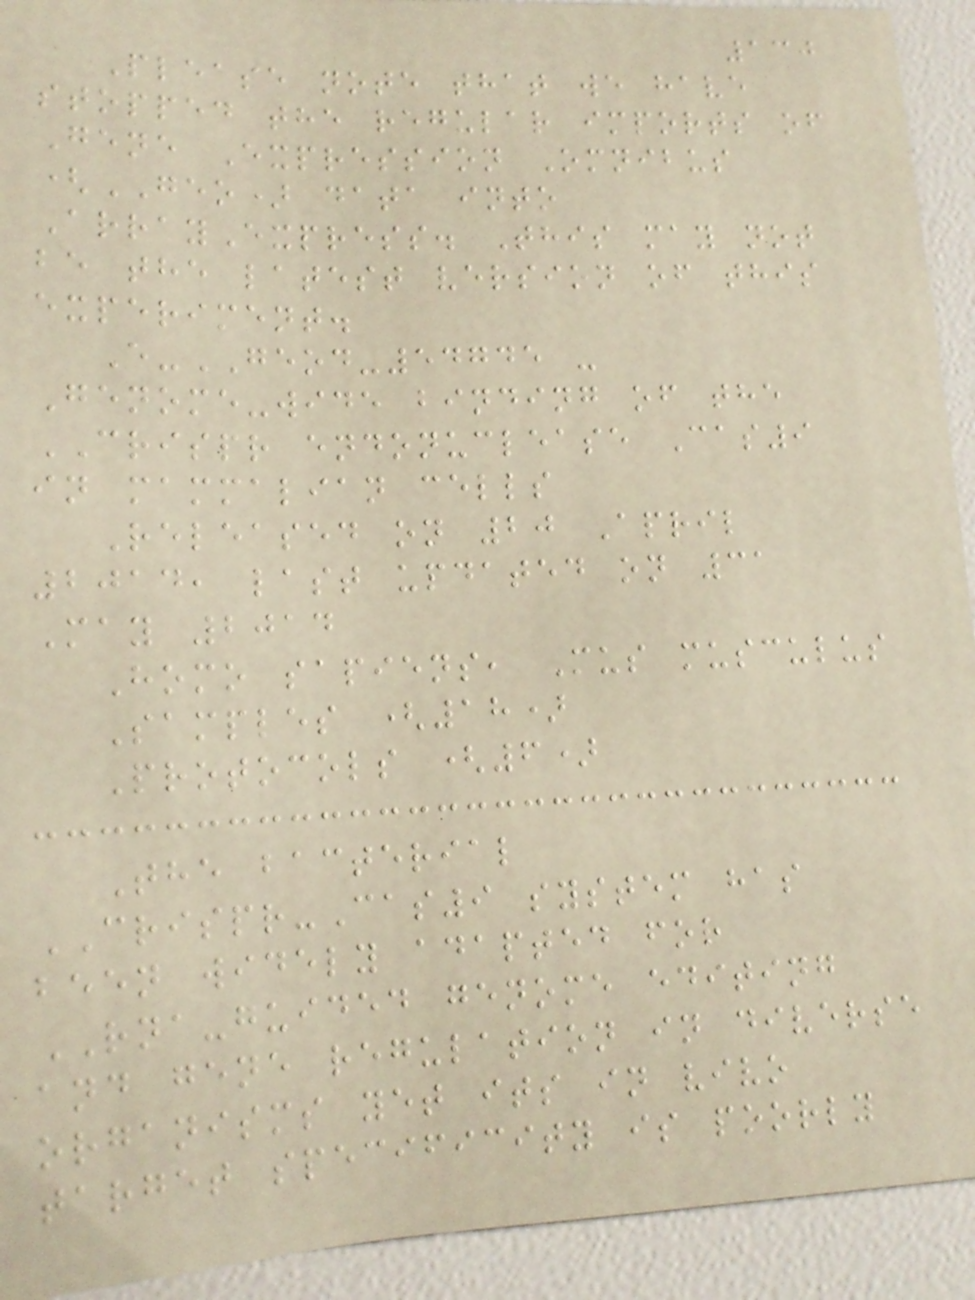130
Please note that we have
stopped the regular imports of
Gene Expression Omnibus
(GEO) data into
ArrayExpress. This may not
be the latest version of this
experiment.
E-GEOD-54745 -
Genome-wide binding of the
CRISPR endonuclease Cas9
in mammalian cells
Released on 20 April
2014, last updated on 31
May 2014
Homo sapiens, Mus musculus
Samples (18)
Protocols (6)
The bacterial
CRISPR-Cas9 system has
been widely adapted for
RNA-guided genome editing
and gene regulation in diverse
organisms yet its in vivo
target specificity is poorly
